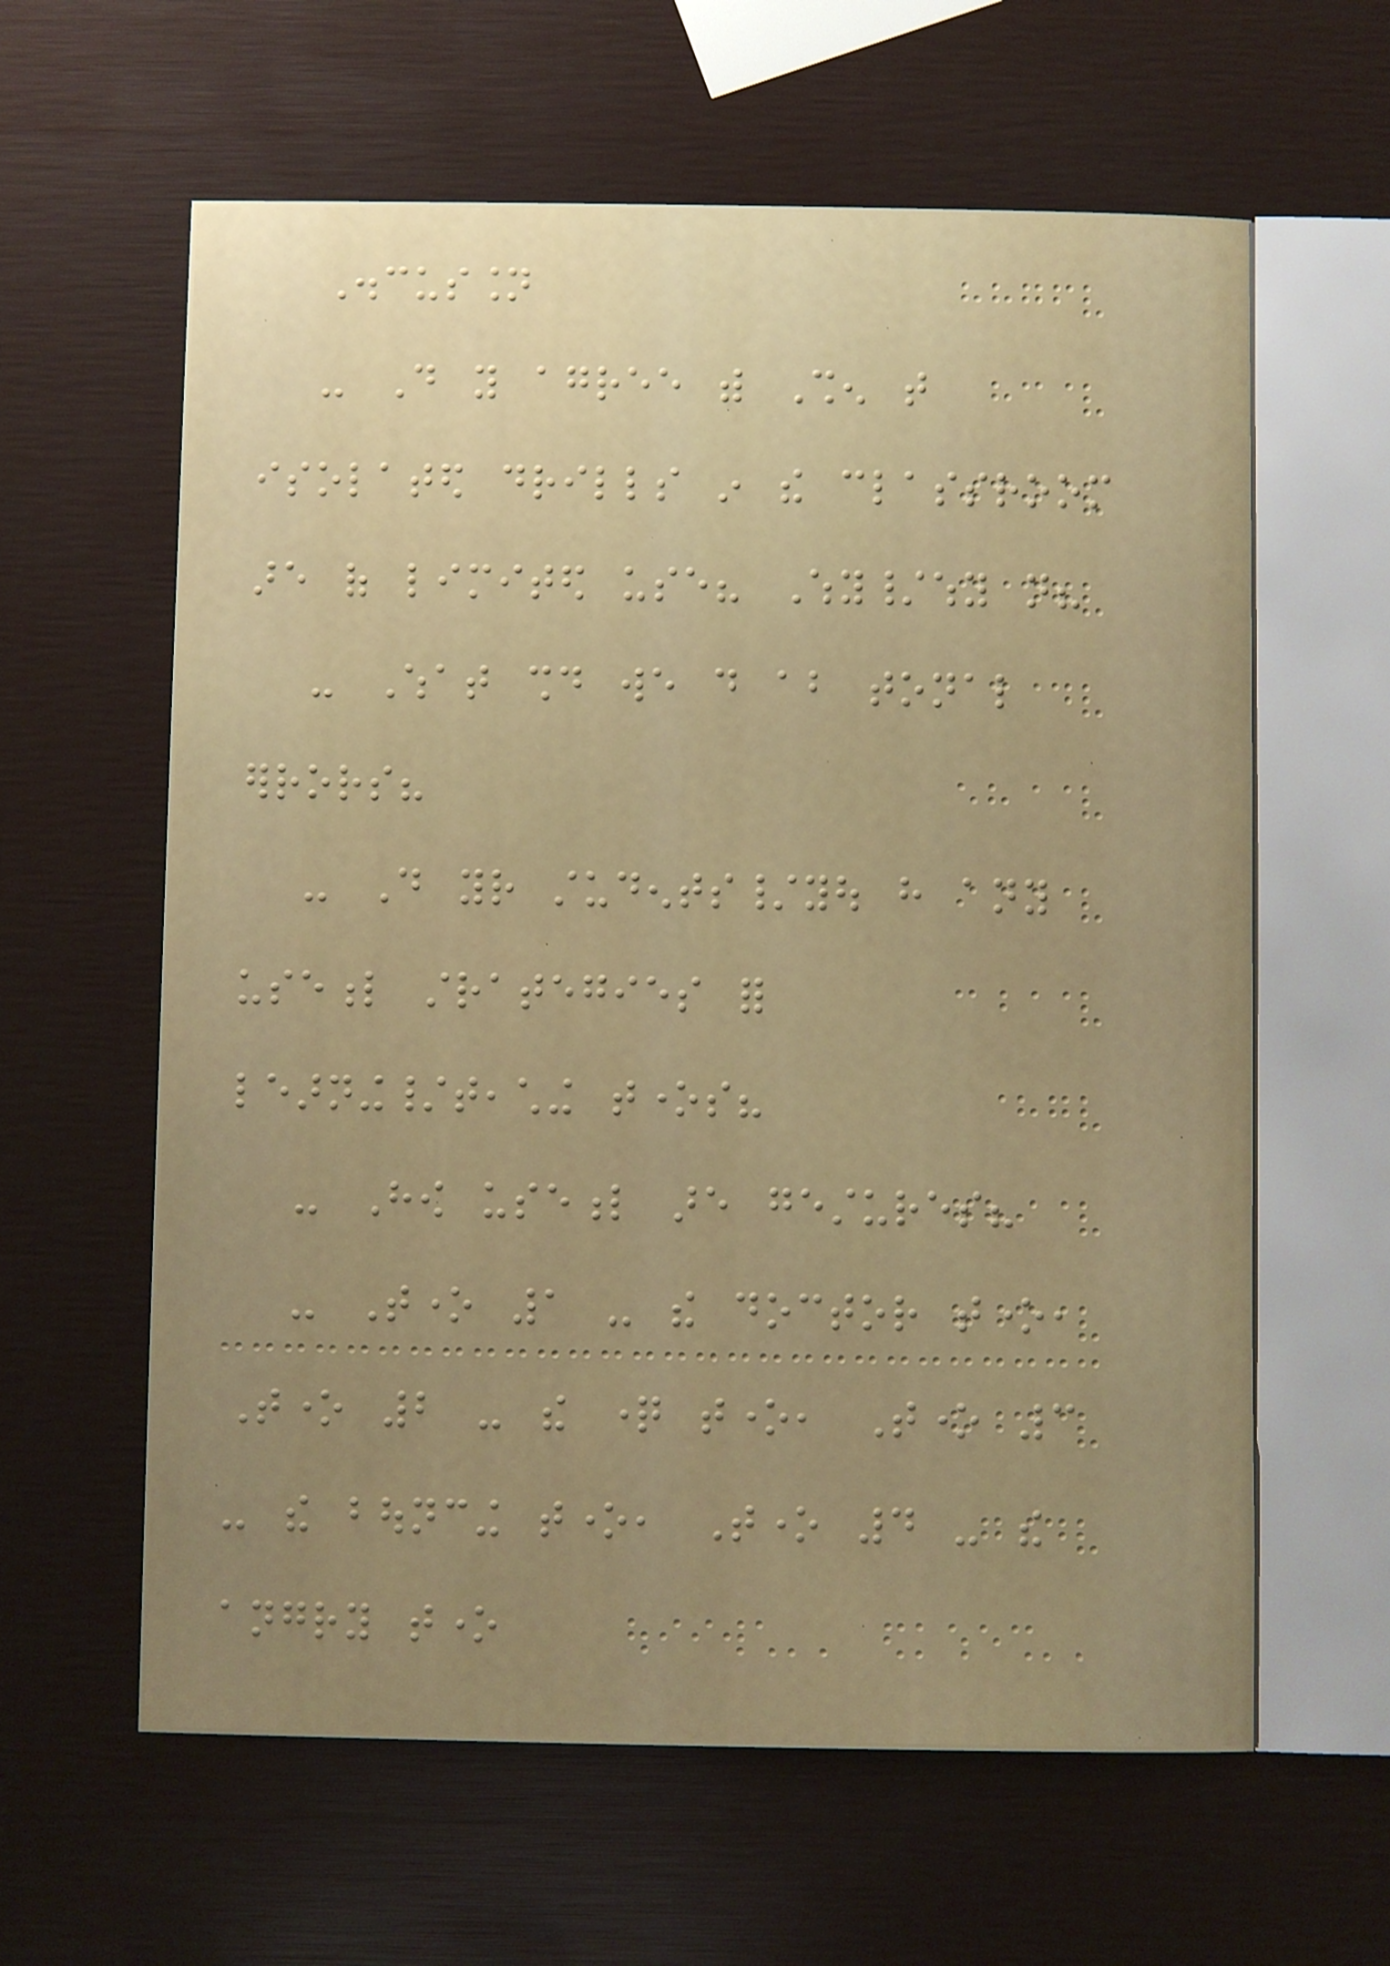Discussion
- Do you agree with Shen that
isolated drills in the classroom
are of limited use? Why/why not?
- What should we do about tonal
errors?
- Do your students/you have any
useful strategies for
learning/teaching tones?
- How useful are gestures?
- Tone 1 - the doctor tone,
Tone 2 - the question tone, Tone 3
- the bouncing tone, Tone 4 - the
angry tone
